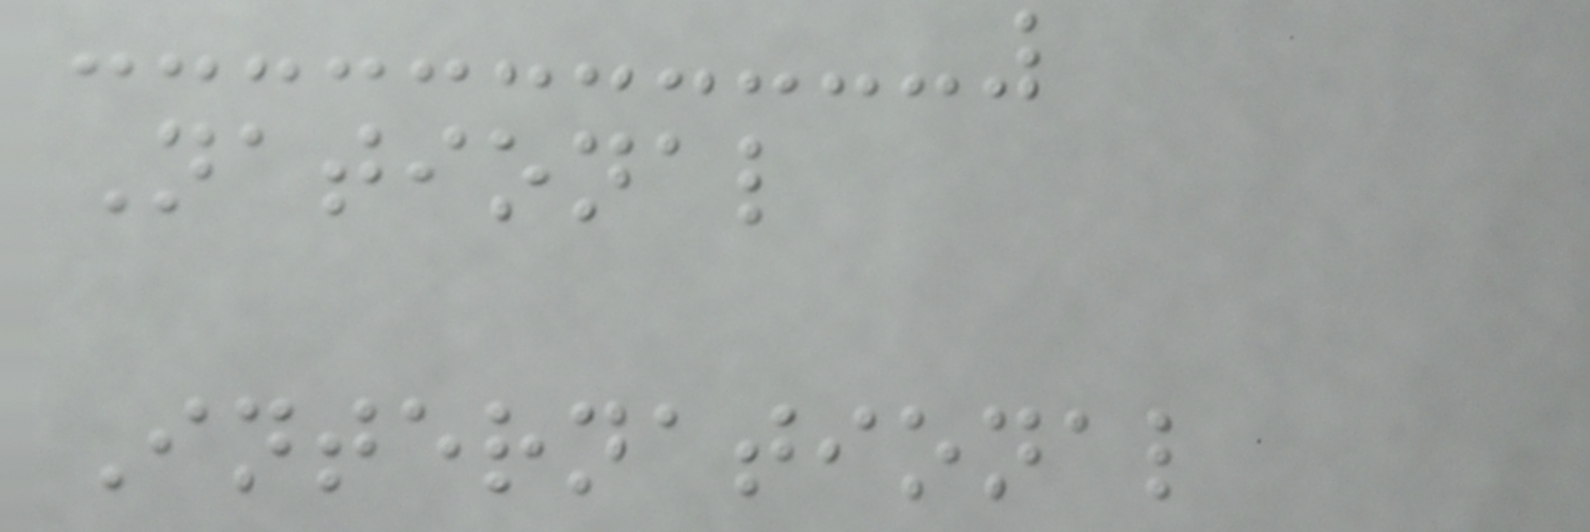National
International
